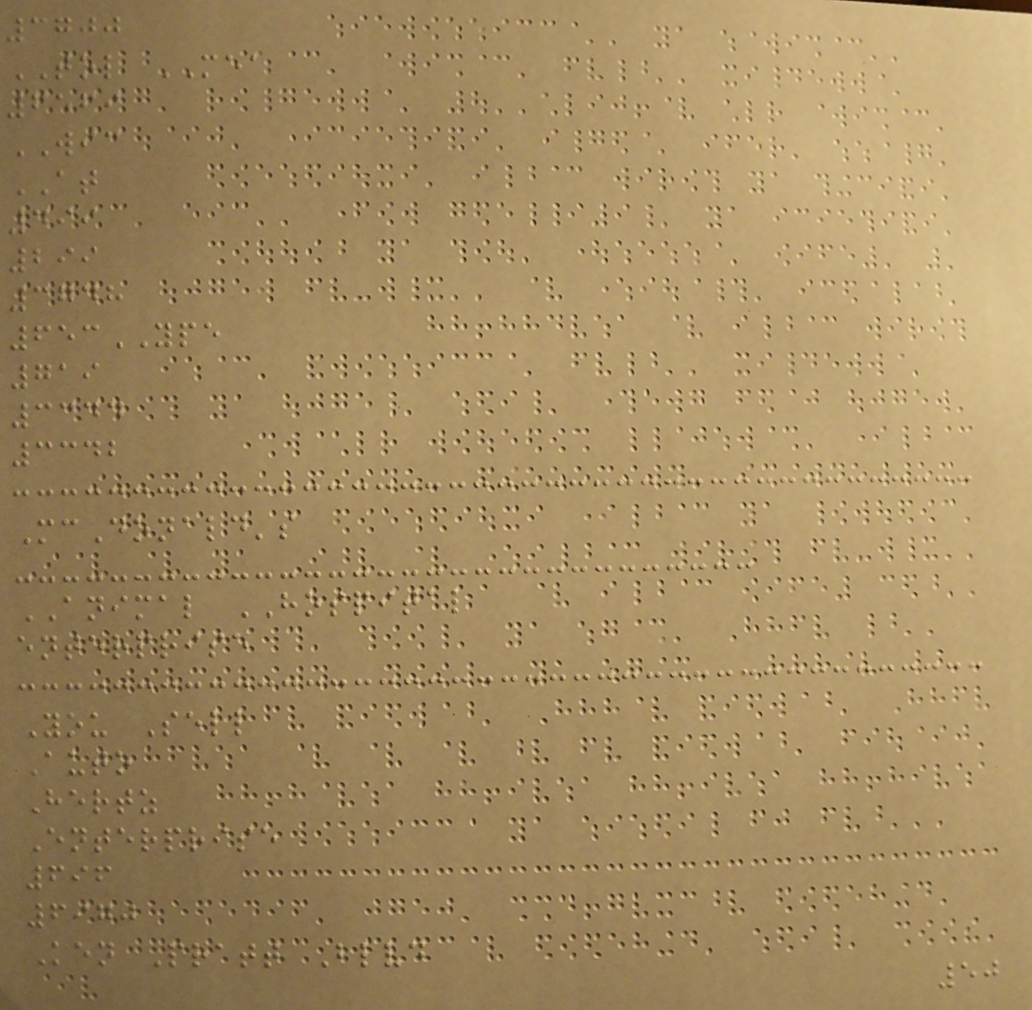3700
TOL MEA
6569
WIC
AT
499
299
3748
653YPE
719
3344
3342
McDonald's
ANIMAL HOSPITAL
enterprise
You Sell
Auto
Hertz
Enterprise
696
6970
Ken Pratt Blvd
50
